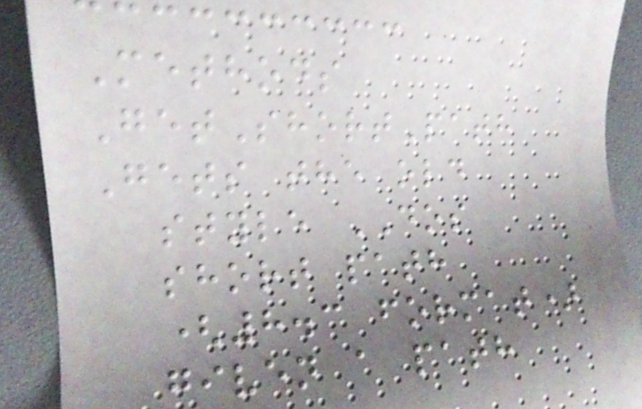Methods
GetShortPath
Gets the old
style DOS
short path
(8.3 format)
given a path
